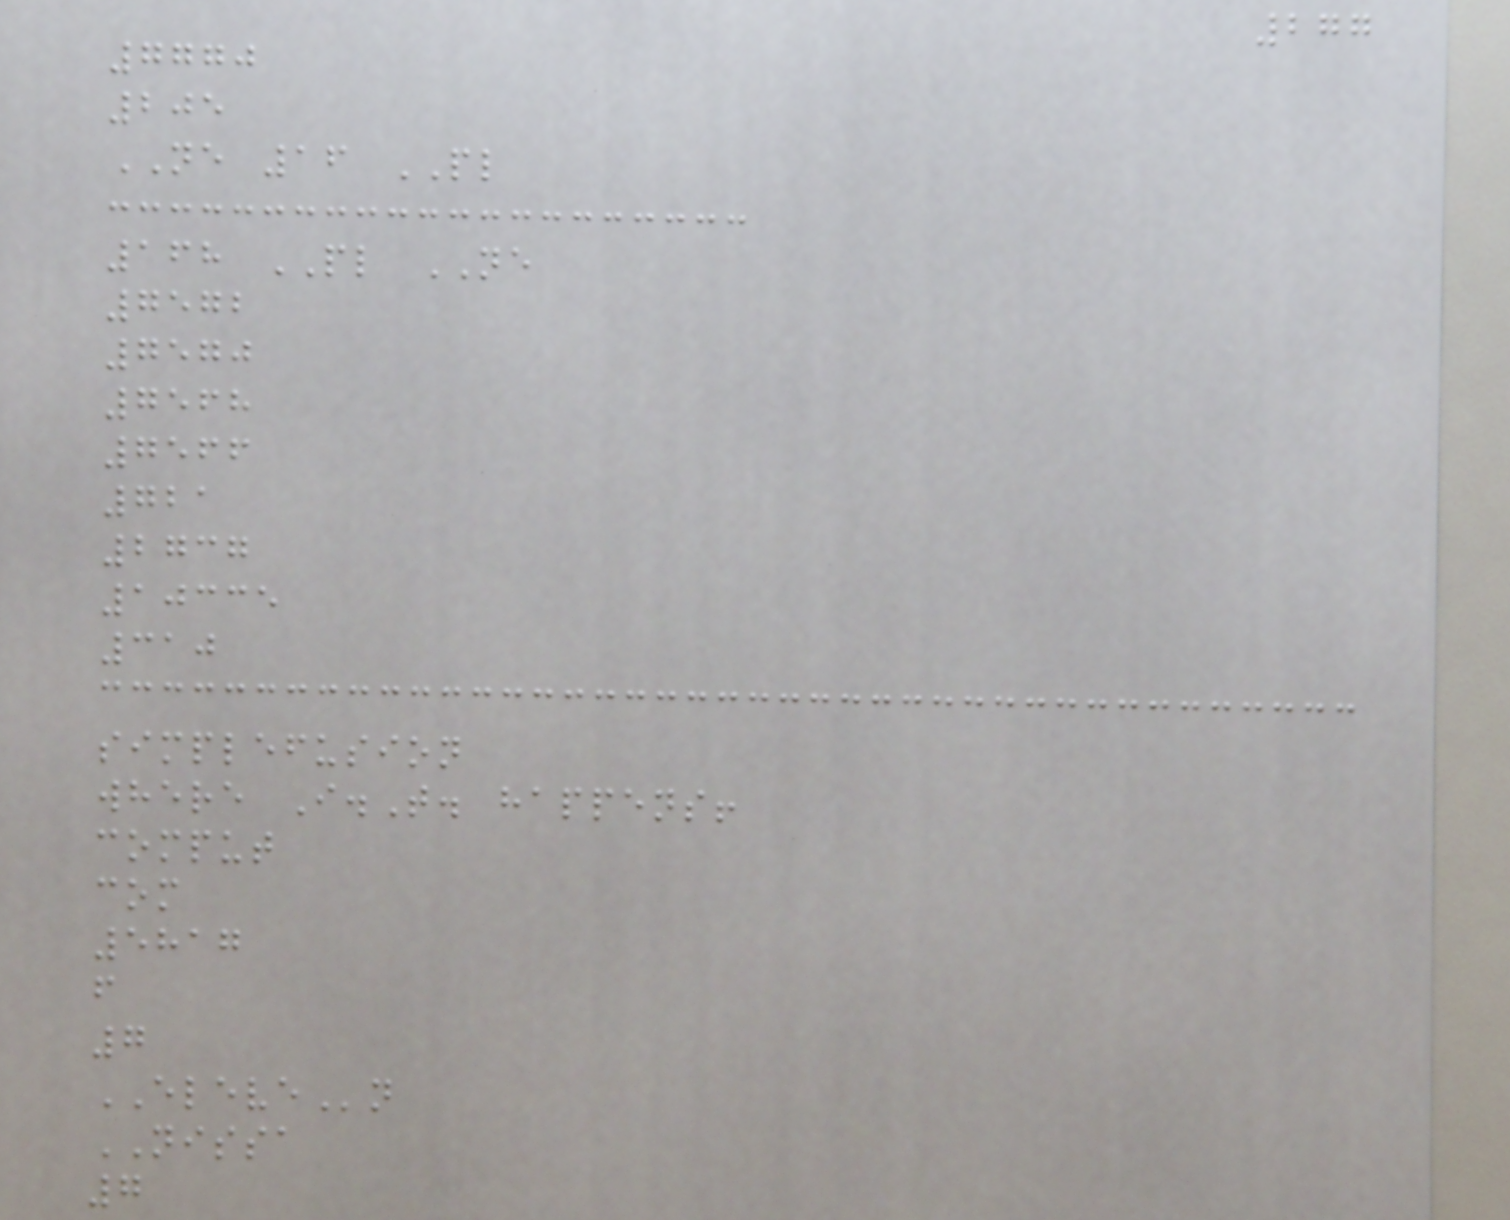277
7770
205
NE 16 PL
168 PL NE
7572
7570
7568
7566
721
2737
10335
310
simplefusion
where I.T. happens!
comput
com
5817
f
7
ELEVEn
NISSA
7
